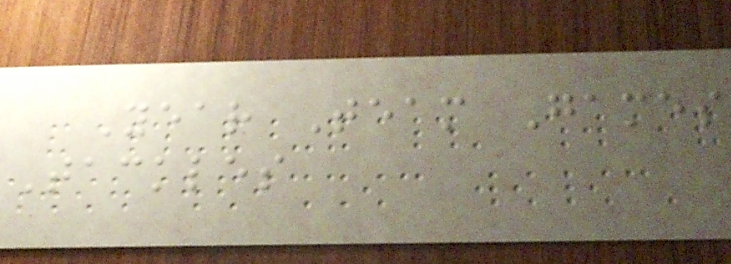Year Team Games
Tackles
